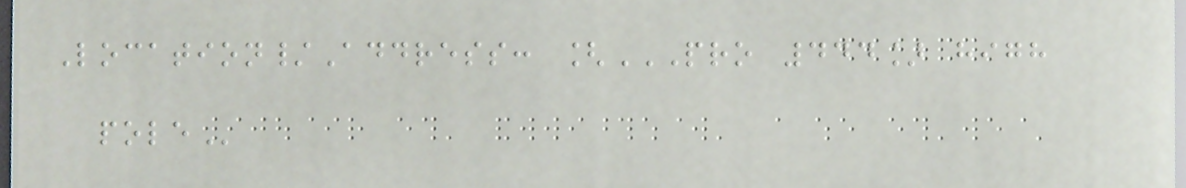Location/Address: [PRO 444] HIGH
POLE
